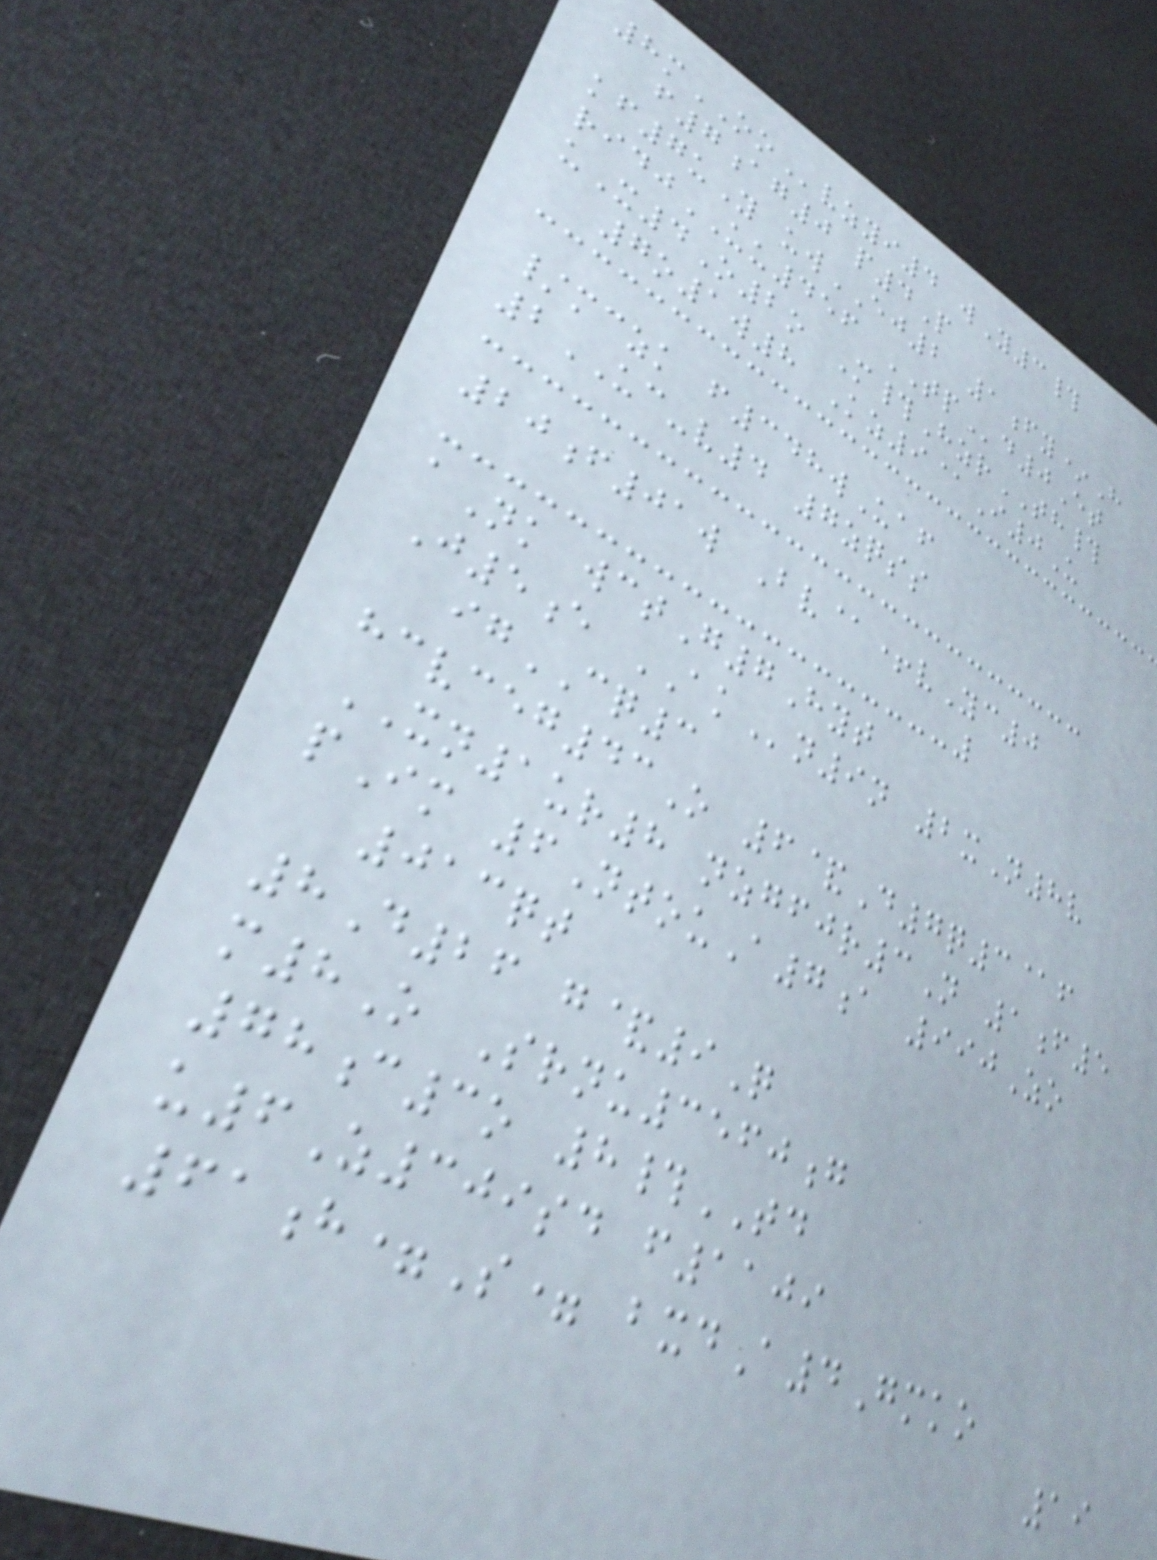8mOOvzyi4 wY3#
f7ag0 p4P
kf7uY uwEJ2 1fy*H
ridjUU456 TPd0Et
uX4O2o M#HzrTH#
7o1w8 Kz9@I0U
/mczk f348wUaf
2UC-v4 7zqss
20f01w Bv@+vYc0
aNk wctG7Hyt
J5e AKn9n 2xN8v
igCQ3
hcvceg43O 6&D7q3@f
XN1ur8 nzgfjr3N 1f5
pIm 6NtouA7a 990Zo
013qt
8D26 g&9Q
m8O Srnu3560g
78c3o 8#TD
u6Z309sd f1109
61h=S= bxdA4Gmko
19
